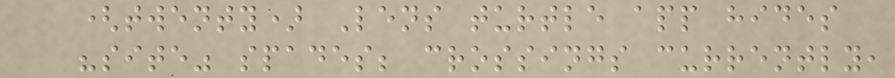(twenty) Lens turtle app hides
"site" spades; crossings currently,
